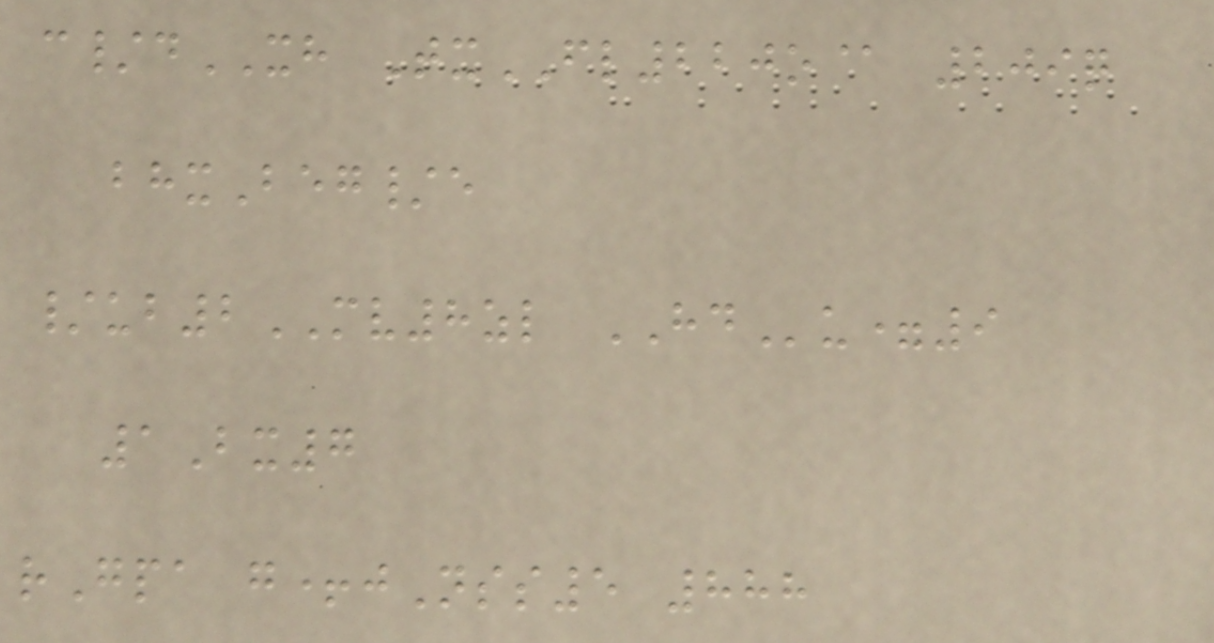c/dXH TxFL220o@ 209q
bhxBeg/e
/ub2MV8zl HDu=9
1Bx7
rGpa g+jNss5 888
